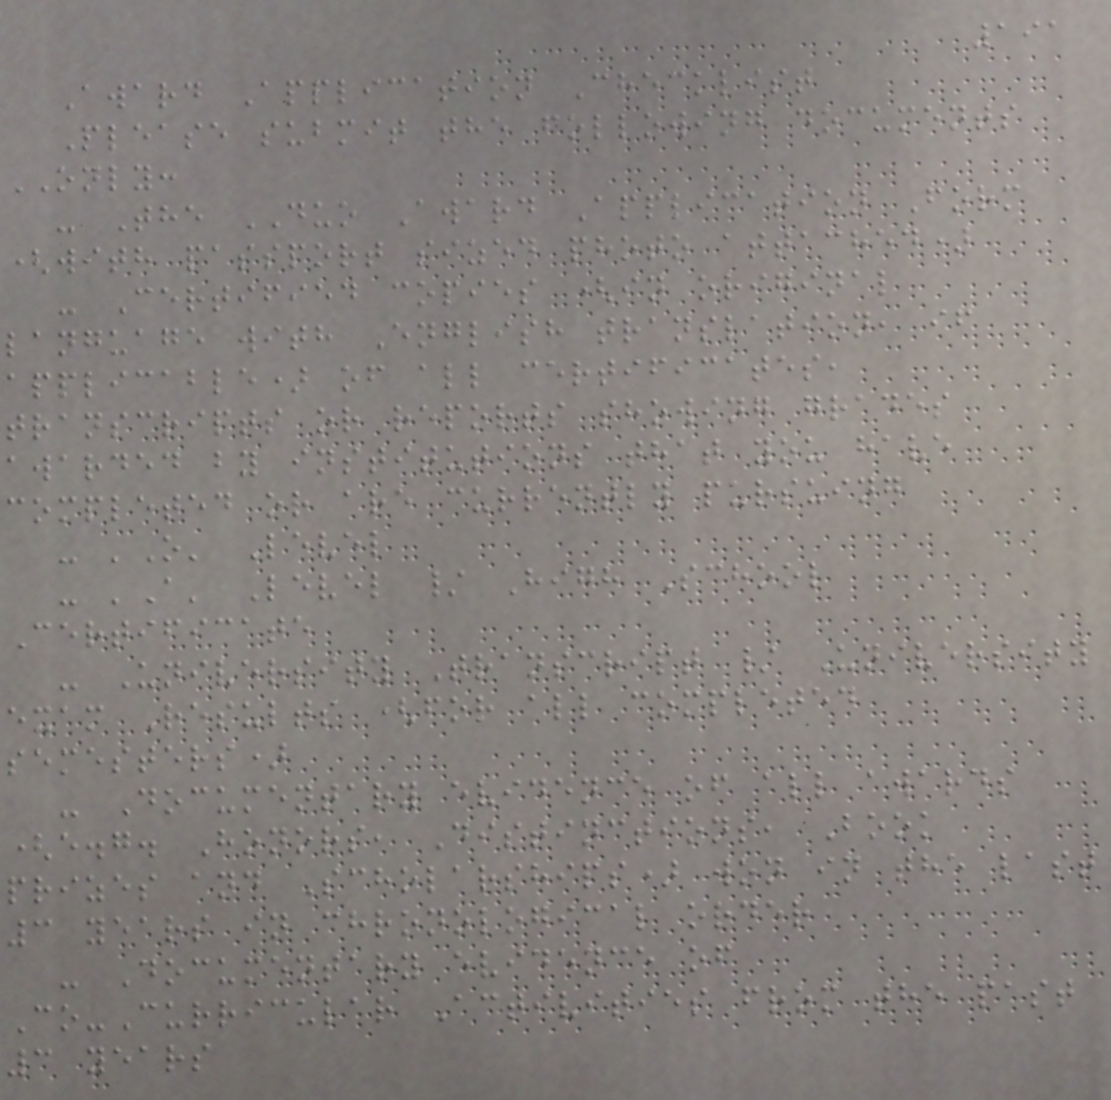191
Award Application Checklist
Please submit the following documents
ONLY:
- The DUO Award Application Form
(with passport sized photo attached)
- Certified copies (in original
language with English translation, if
applicable) of all certificates,
transcripts or reports showing grades
awarded by institutions that you have
completed or are currently pursuing
- 'O' Level
- 'A' Level / High School
Certificate
- University Transcript / University
exam Results (for all completed
semesters)
- Documentary evidence of all awards
(e.g. Honors, Distinctions, Book
prizes and Scholarships) won in the last
3 years in chronological order
- Documentary evidence of
Co-Curricular Activities from the past
3 years
